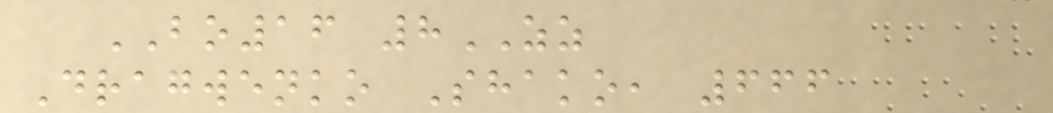BO16 8ZZ
Dragwenko Shako, 666
